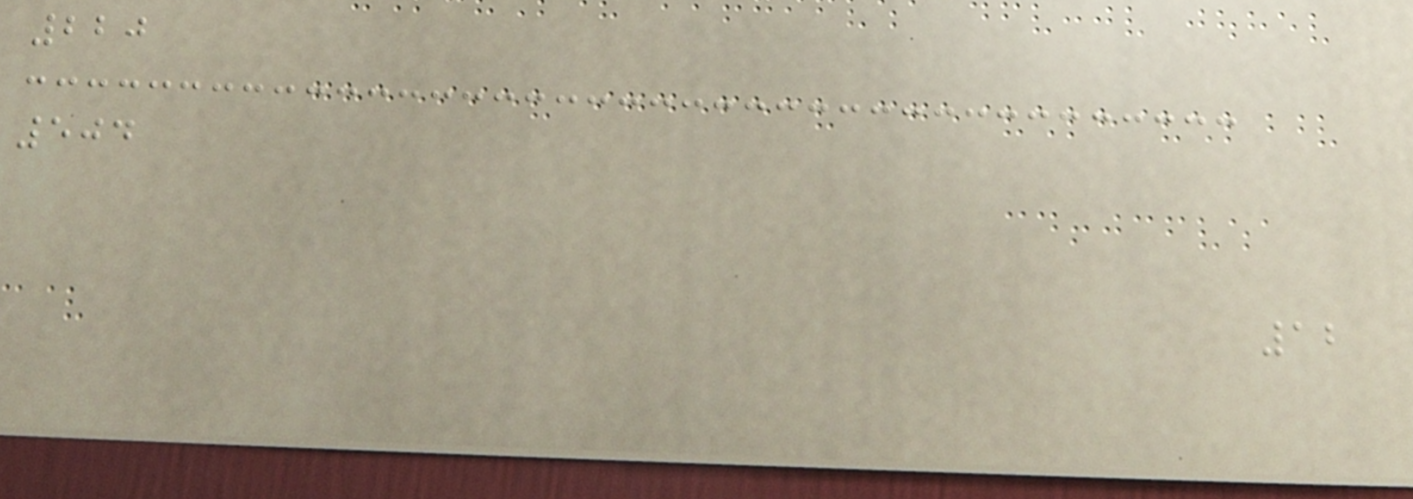220
504
12
